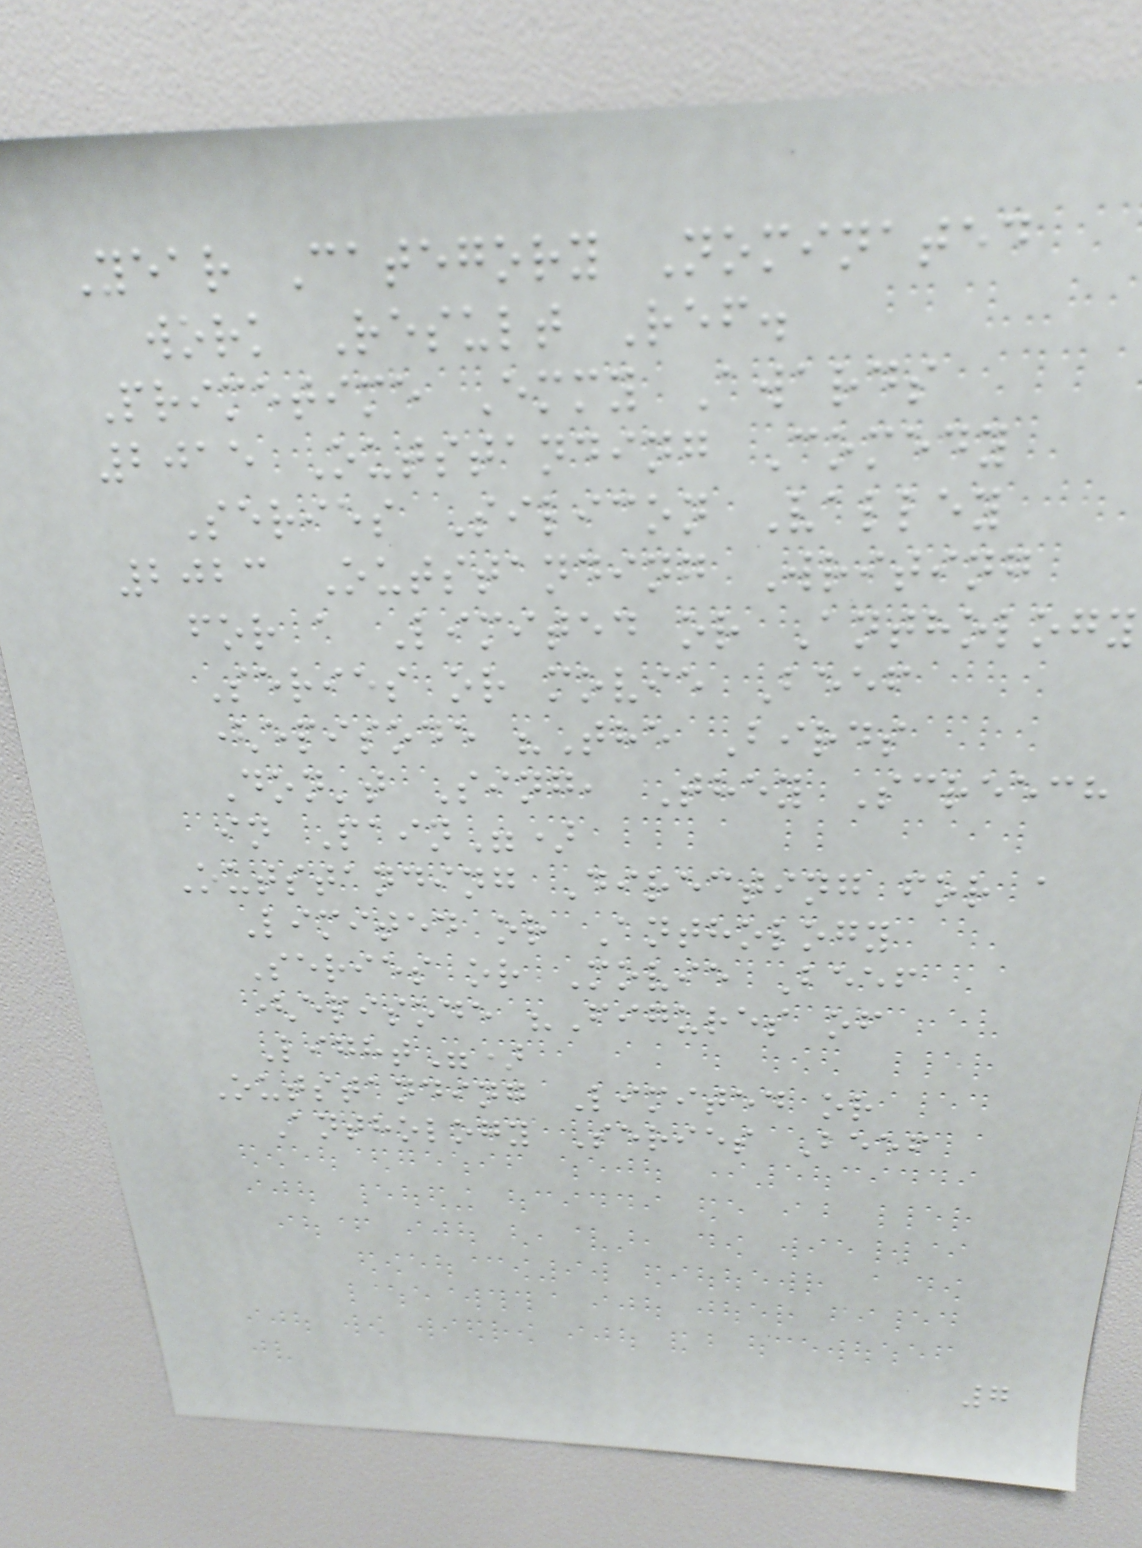Year Category Nominated
work Result Ref.
Primetime Emmy Awards
2015 Outstanding Comedy
Series Silicon Valley
2023 Outstanding Writing
for a Limited or Anthology
Series or movie Beef
(episode "The Birds
Don't Sing, They Screech
in Pain")
Outstanding Directing for a
Limited or Anthology
Series or Movie Beef
(episode "Figures of
Light")
Outstanding Limited or
Anthology Series Beef
7
